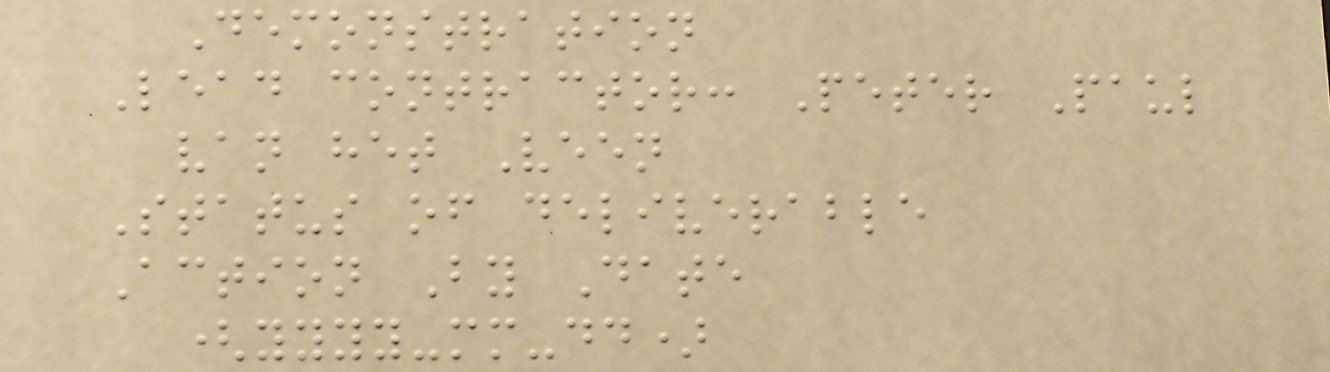Demonstration
Lead contractor: Peter Paul
van het Veen
Status of deliverable
Action By Date
(yyyy-mm-dd)
